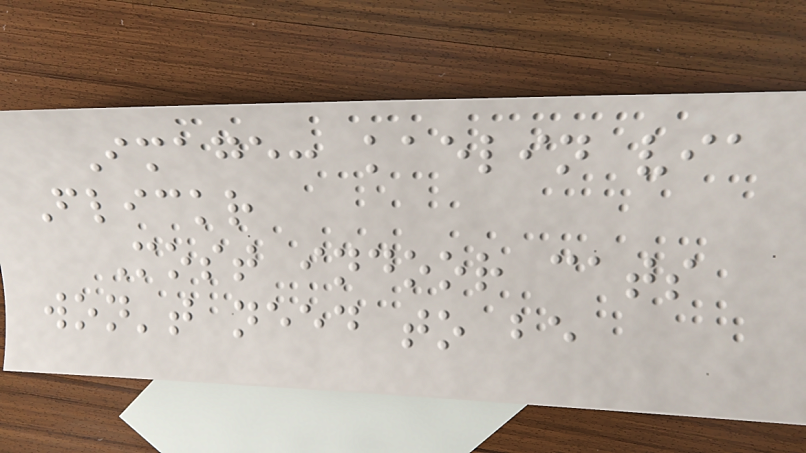Image: kaelin via
Flickr
Most indoor cats
won't need to be
